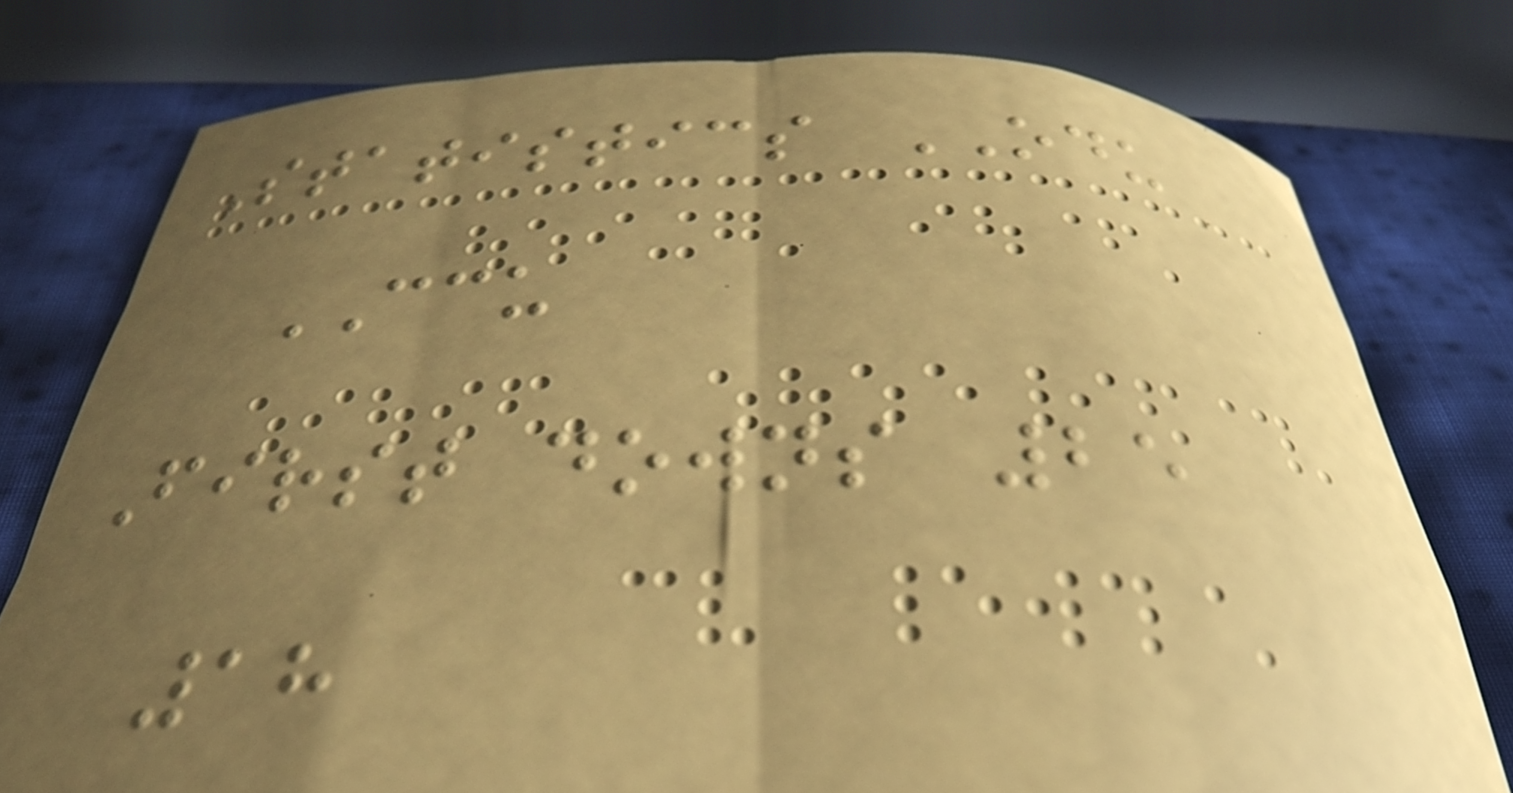Statistics ODU
CCU
First downs 25
18
